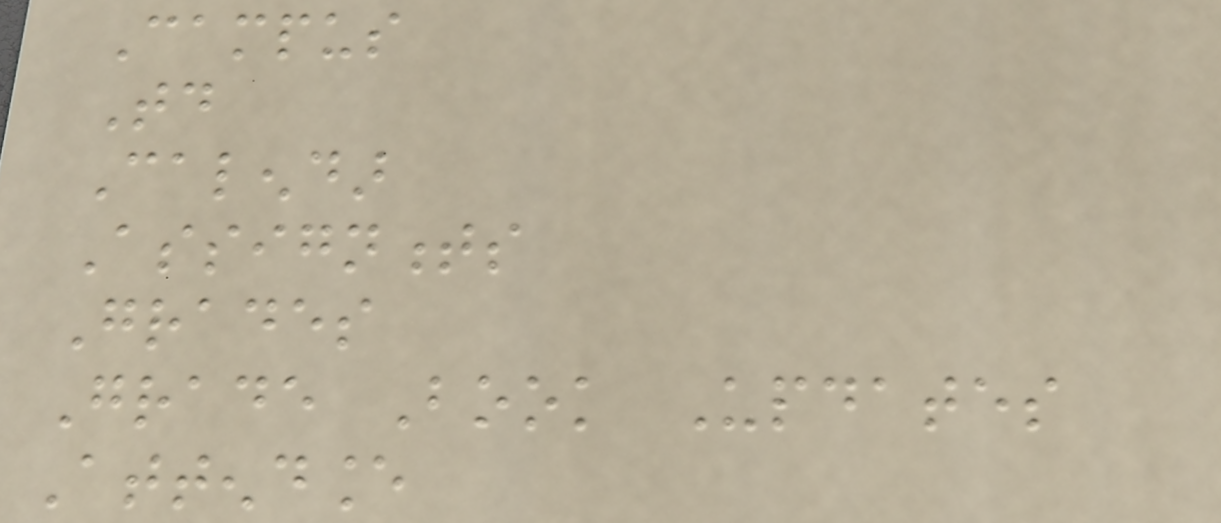Campus
Today
Calendar
Assignments
Grades
Grade Book Updates
Attendance
